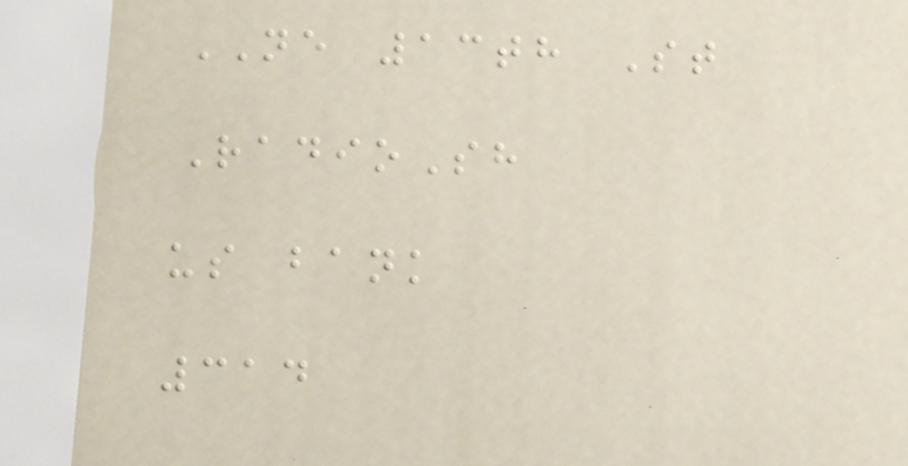NE 13th St
RadioSh
us bank
314
